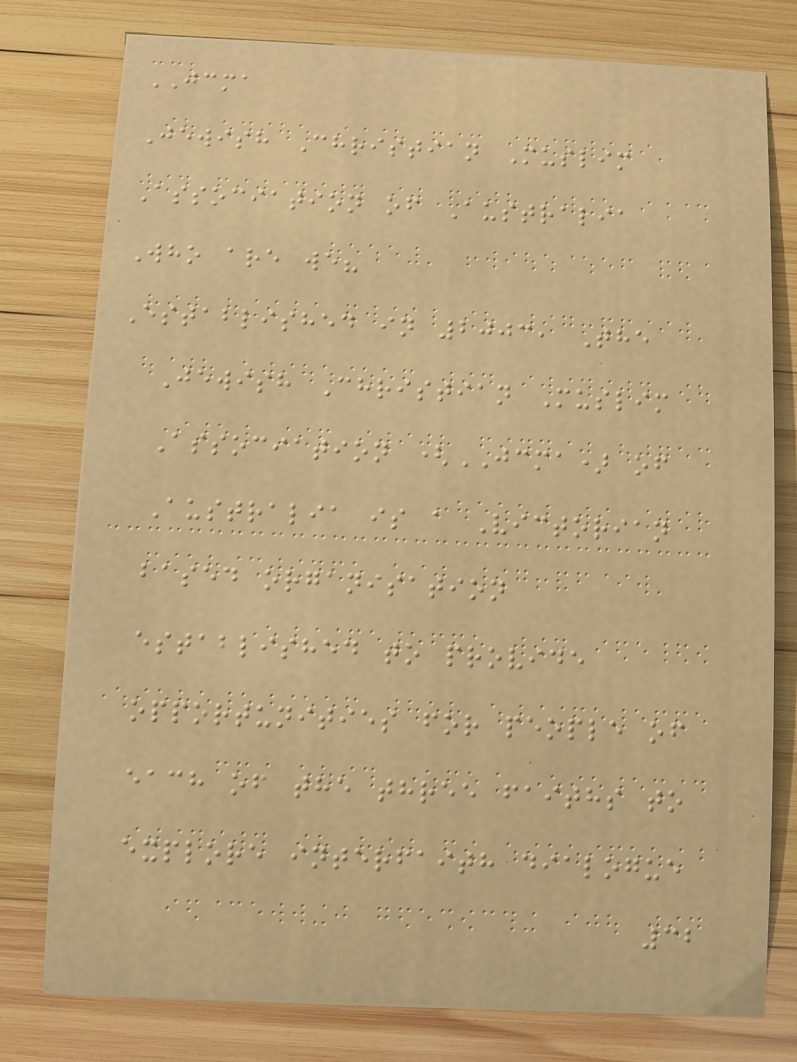JCMA
Jewish Christian Muslim
Association of Australia
Who are we?
Established in 2003, The
Jewish Christian Muslim
Association (JCMA) of
Australia is a Victorian
based organisation
established to provide
opportunities for people of
each of the three faiths to
explore interfaith dialogue
32
